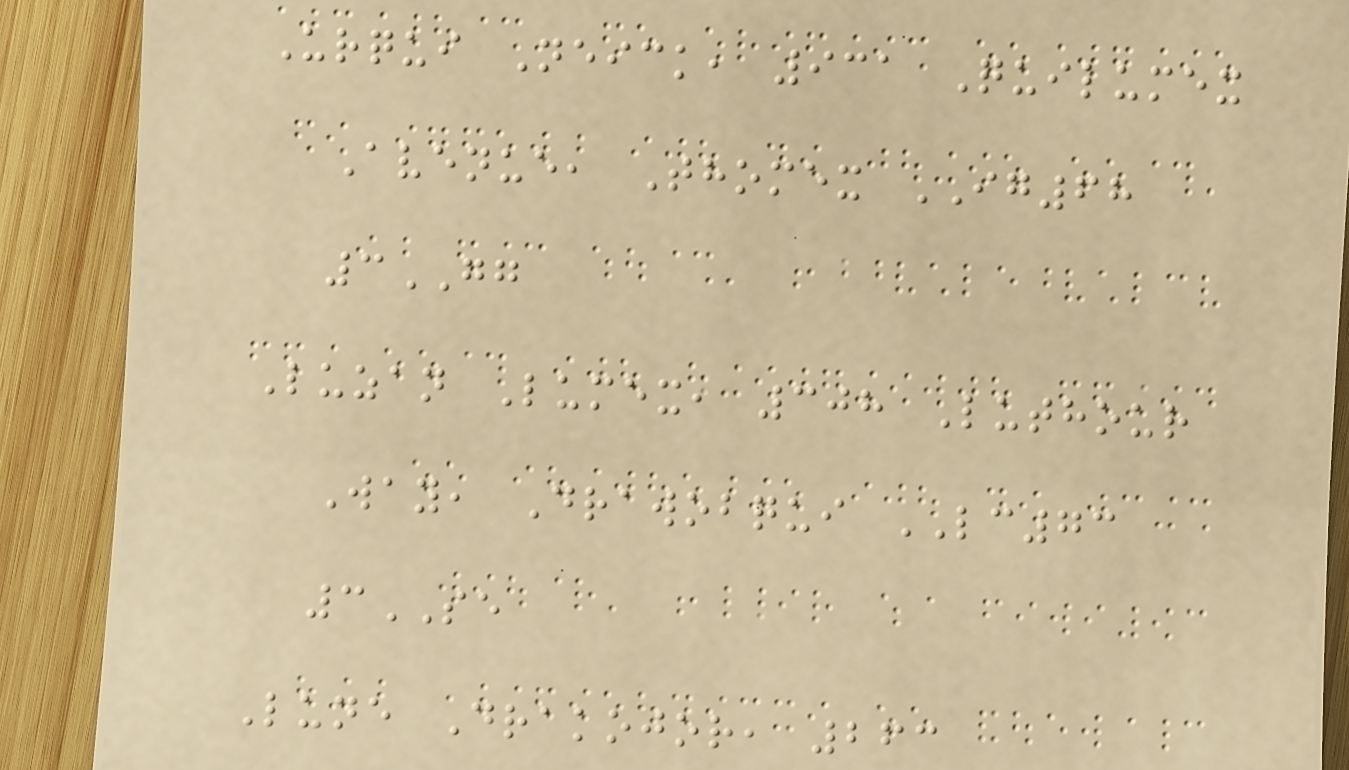Urqui Neick, 931 Quilumex
Avenue, Thomex IG68
3GG
Luzan Lumex, 308 Luthour
Way, Drawobqui LC73
3SE
Lune Drakojor, 263
